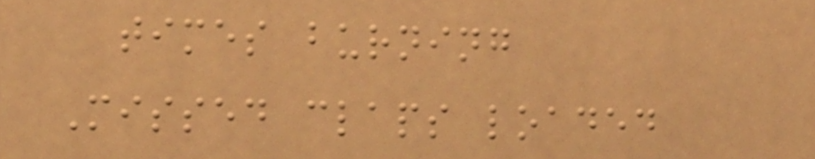times burning
Missed claps loaded
